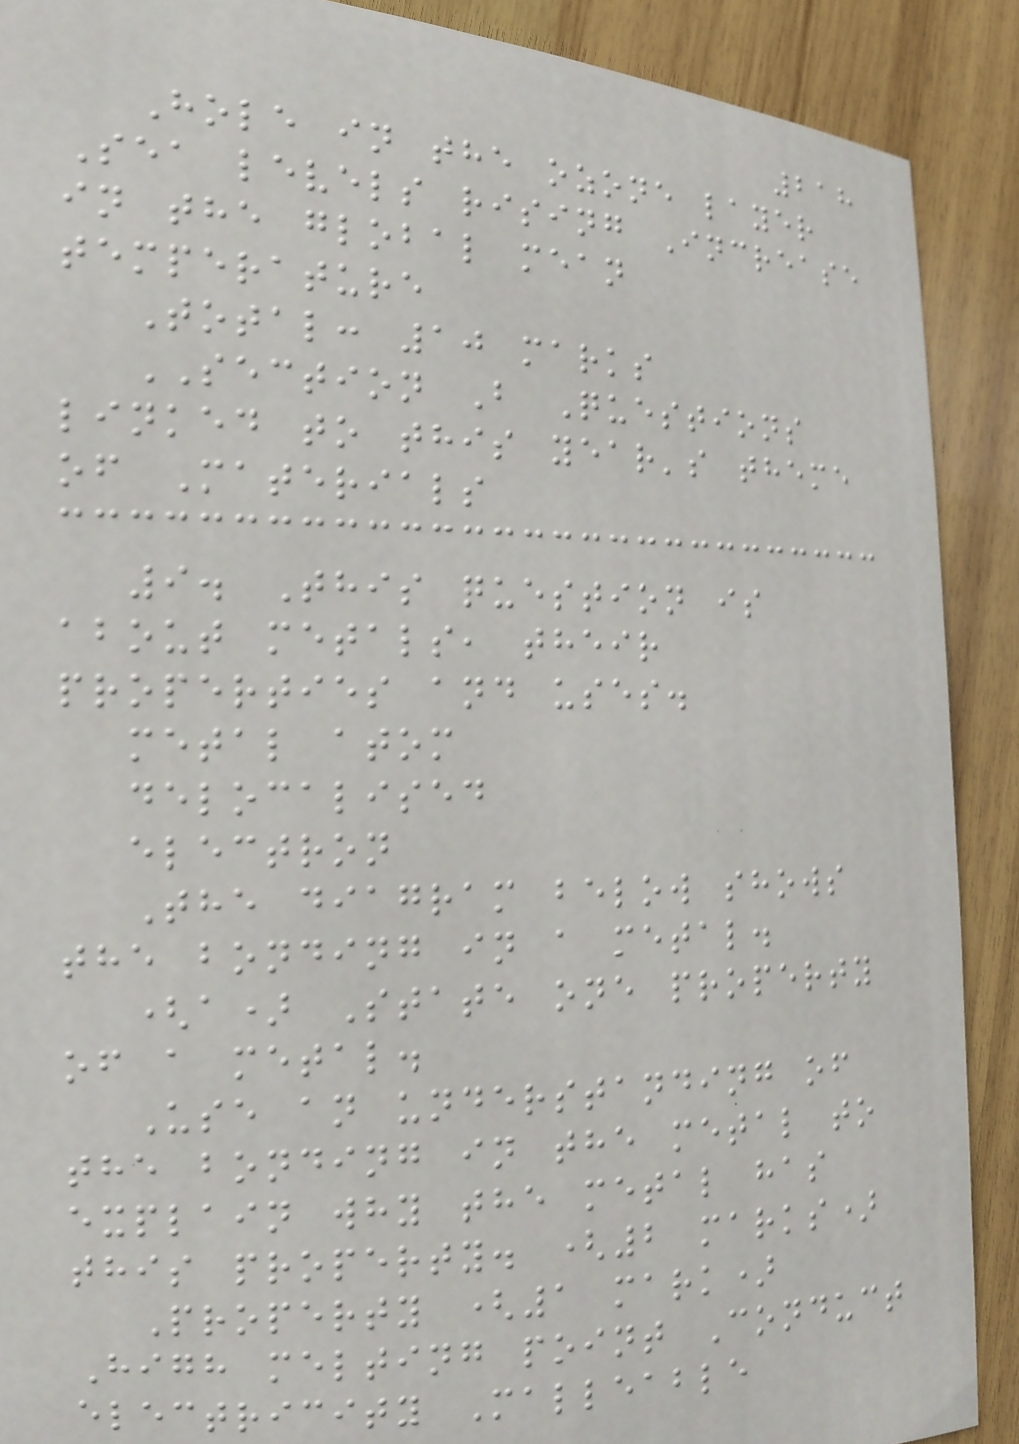218
Hole in the ozone layer
Sea levels rising Increase
in the global mean
temperature
Total: 10 marks
SECTION B Questions
linked to this year's theme
of Materials
9. This question is
about metals, their
properties and uses.
metal atom
delocalised
electron
The diagram below shows
the bonding in a metal.
(a) State one property
of a metal.
Use an understanding of
the bonding in the metal to
explain why the metal has
this property. (2 marks)
Property (1 mark)
High melting point Conduct
electricity Malleable
